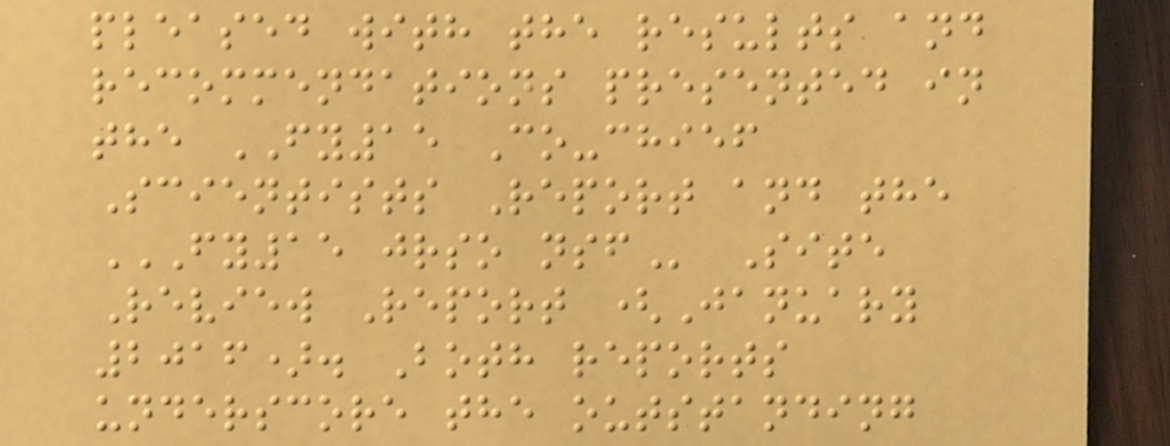pleased with the results and
recommendations presented in
the FY15 Co-chief
Scientists Report and the
FY15 JRSO NSF Site
Review Report (January
2016). Both reports
underscore the outstanding
